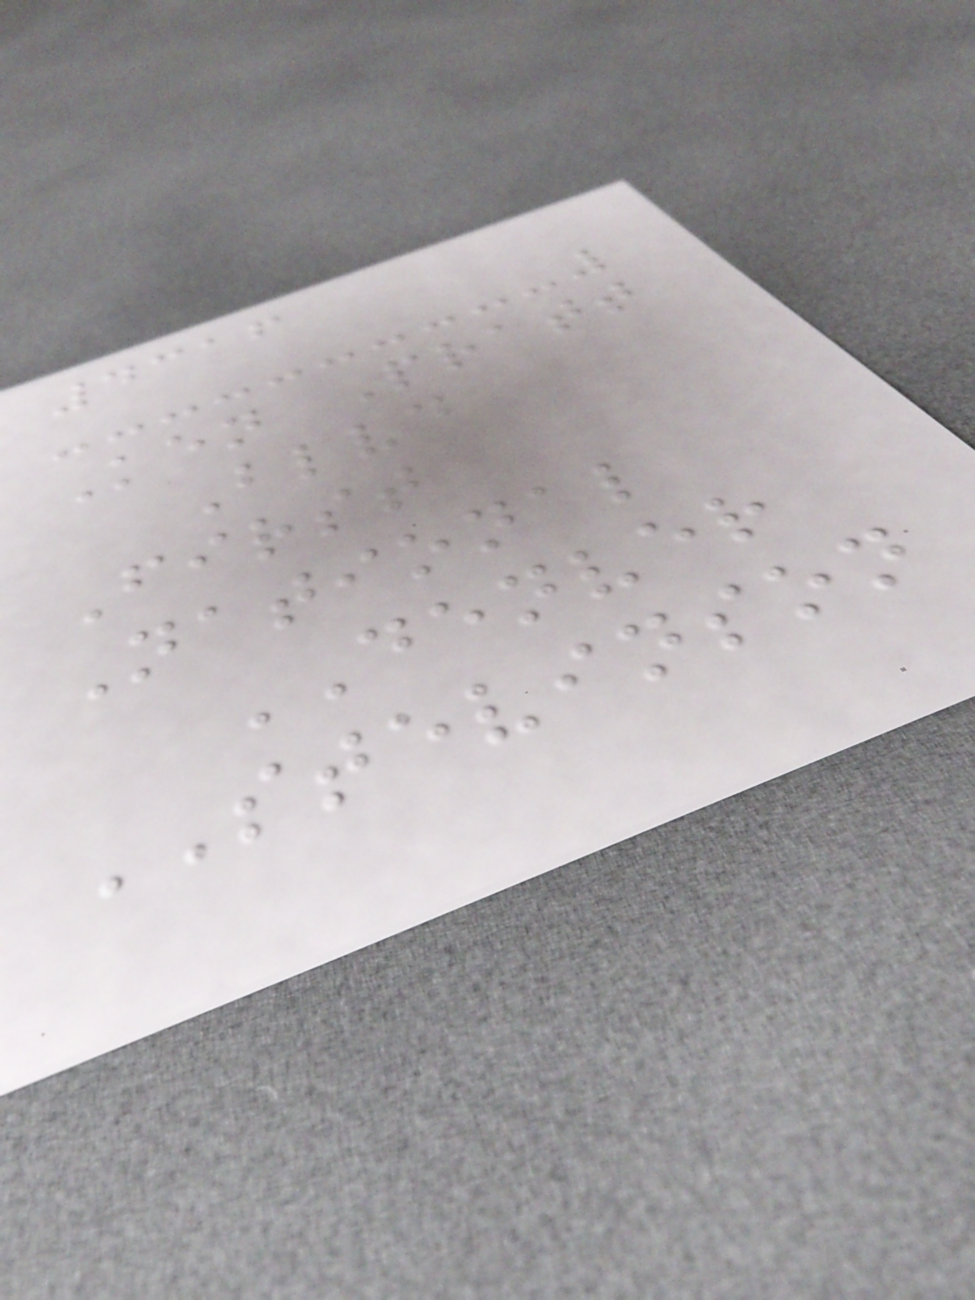4316
Ken Pratt
Blvd
First
National
DENVER
STEVINSON
